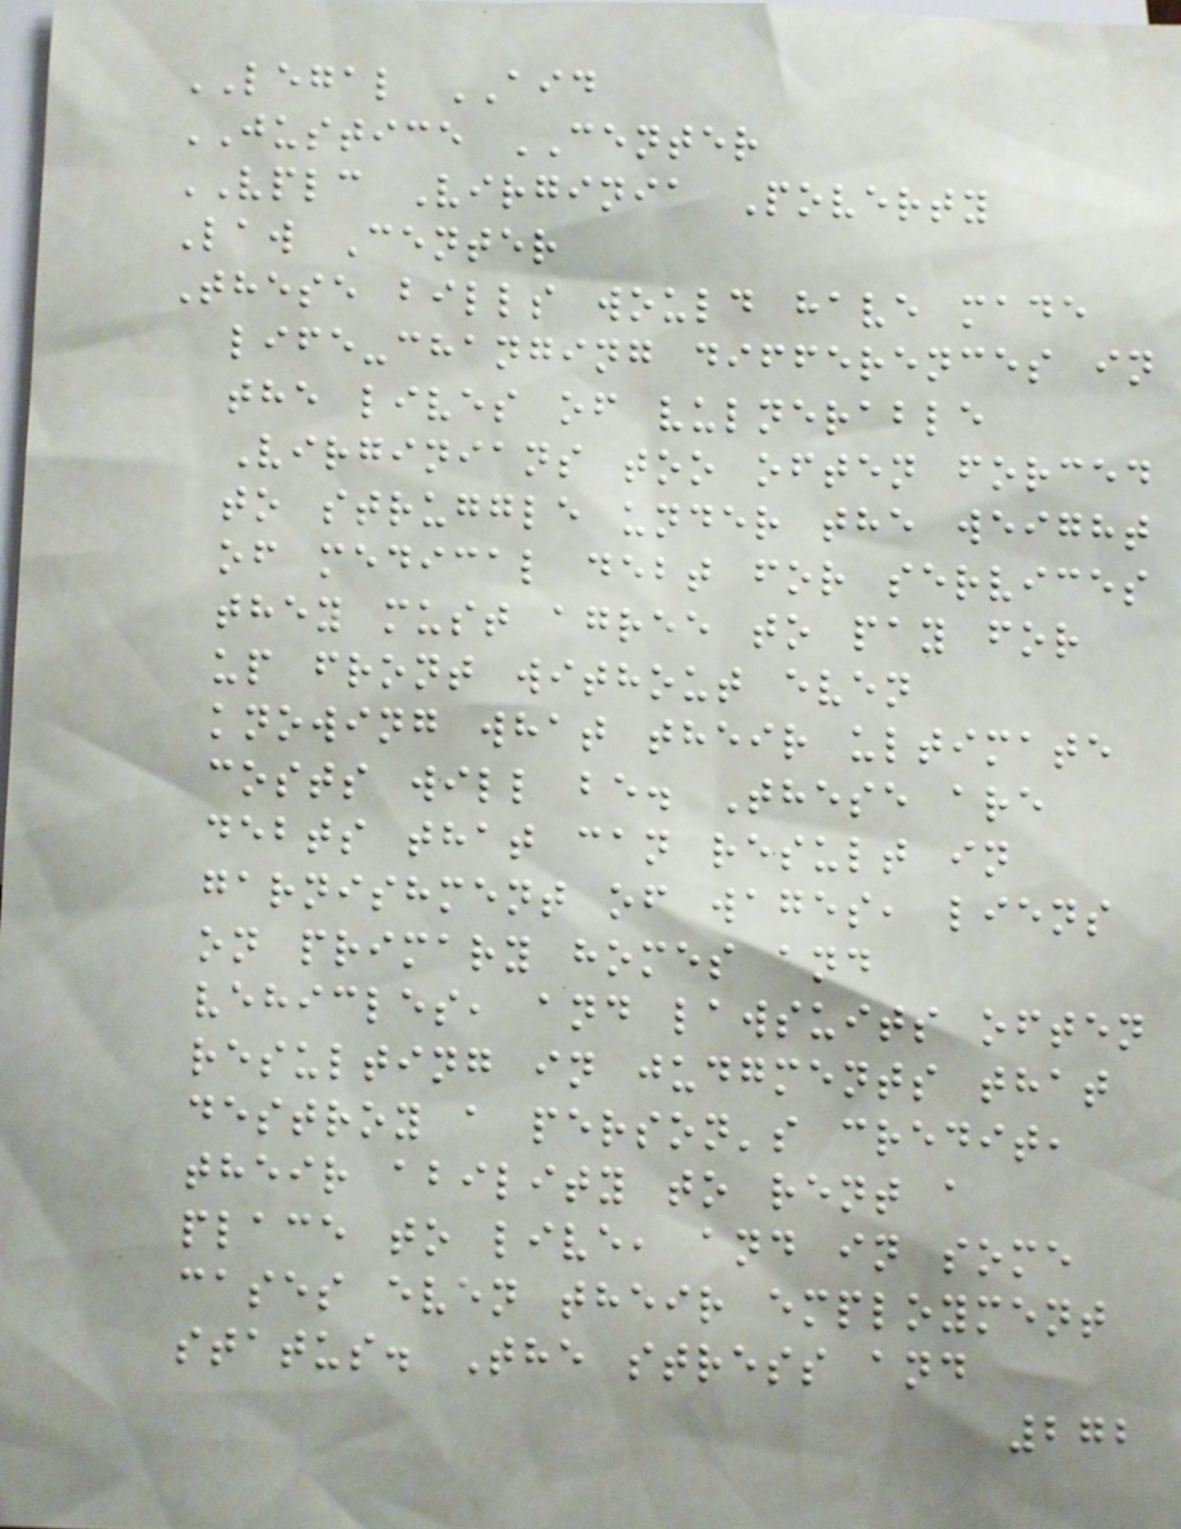LEGAL AID
JUSTICE CENTER
VPLC Virginia Poverty
Law Center
These bills would have made
life-changing differences in
the lives of vulnerable
Virginians too often forced
to struggle under the weight
of medical debt for services
they must agree to pay for
up front without even
knowing what their ultimate
costs will be. These are
debts that can result in
garnishment of wages, liens
on primary homes and
vehicles, and lawsuits often
resulting in judgments that
destroy a person's credit,
their ability to rent a
place to live, and in some
cases even their employment
status. The stress and
272
